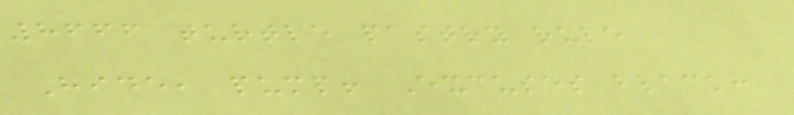8666 turtle pastry rule
Hide, pump! Excuses black:
